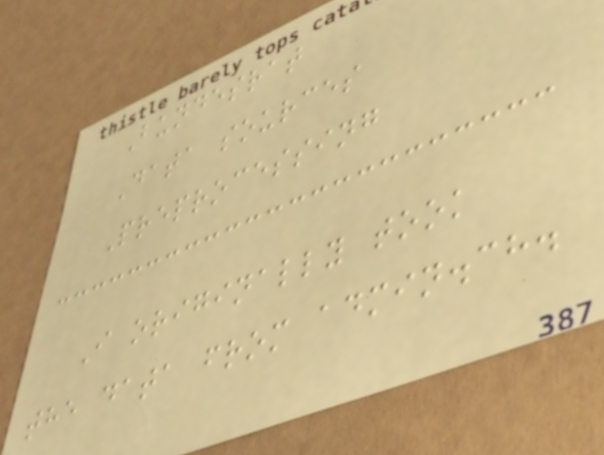Bundesrat
Data sources
Preprocessing
I originally took
the data from admin.ch.
